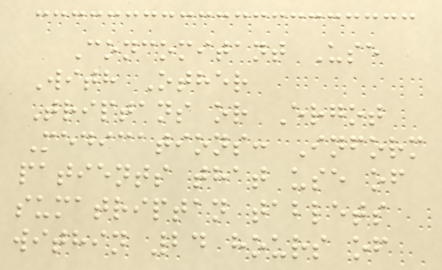Concomitant Use
With Other
Triptans or Ergot
Medications: Inform
patients that use of
sumatriptan tablets
within 24 hours of
